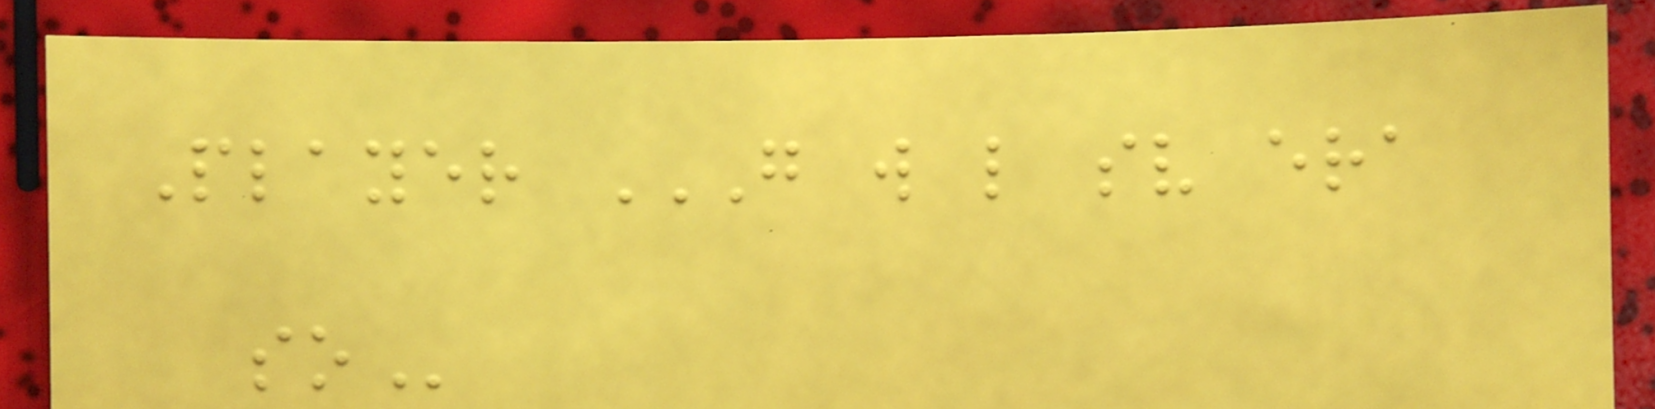Player G W L SV ERA
SO
